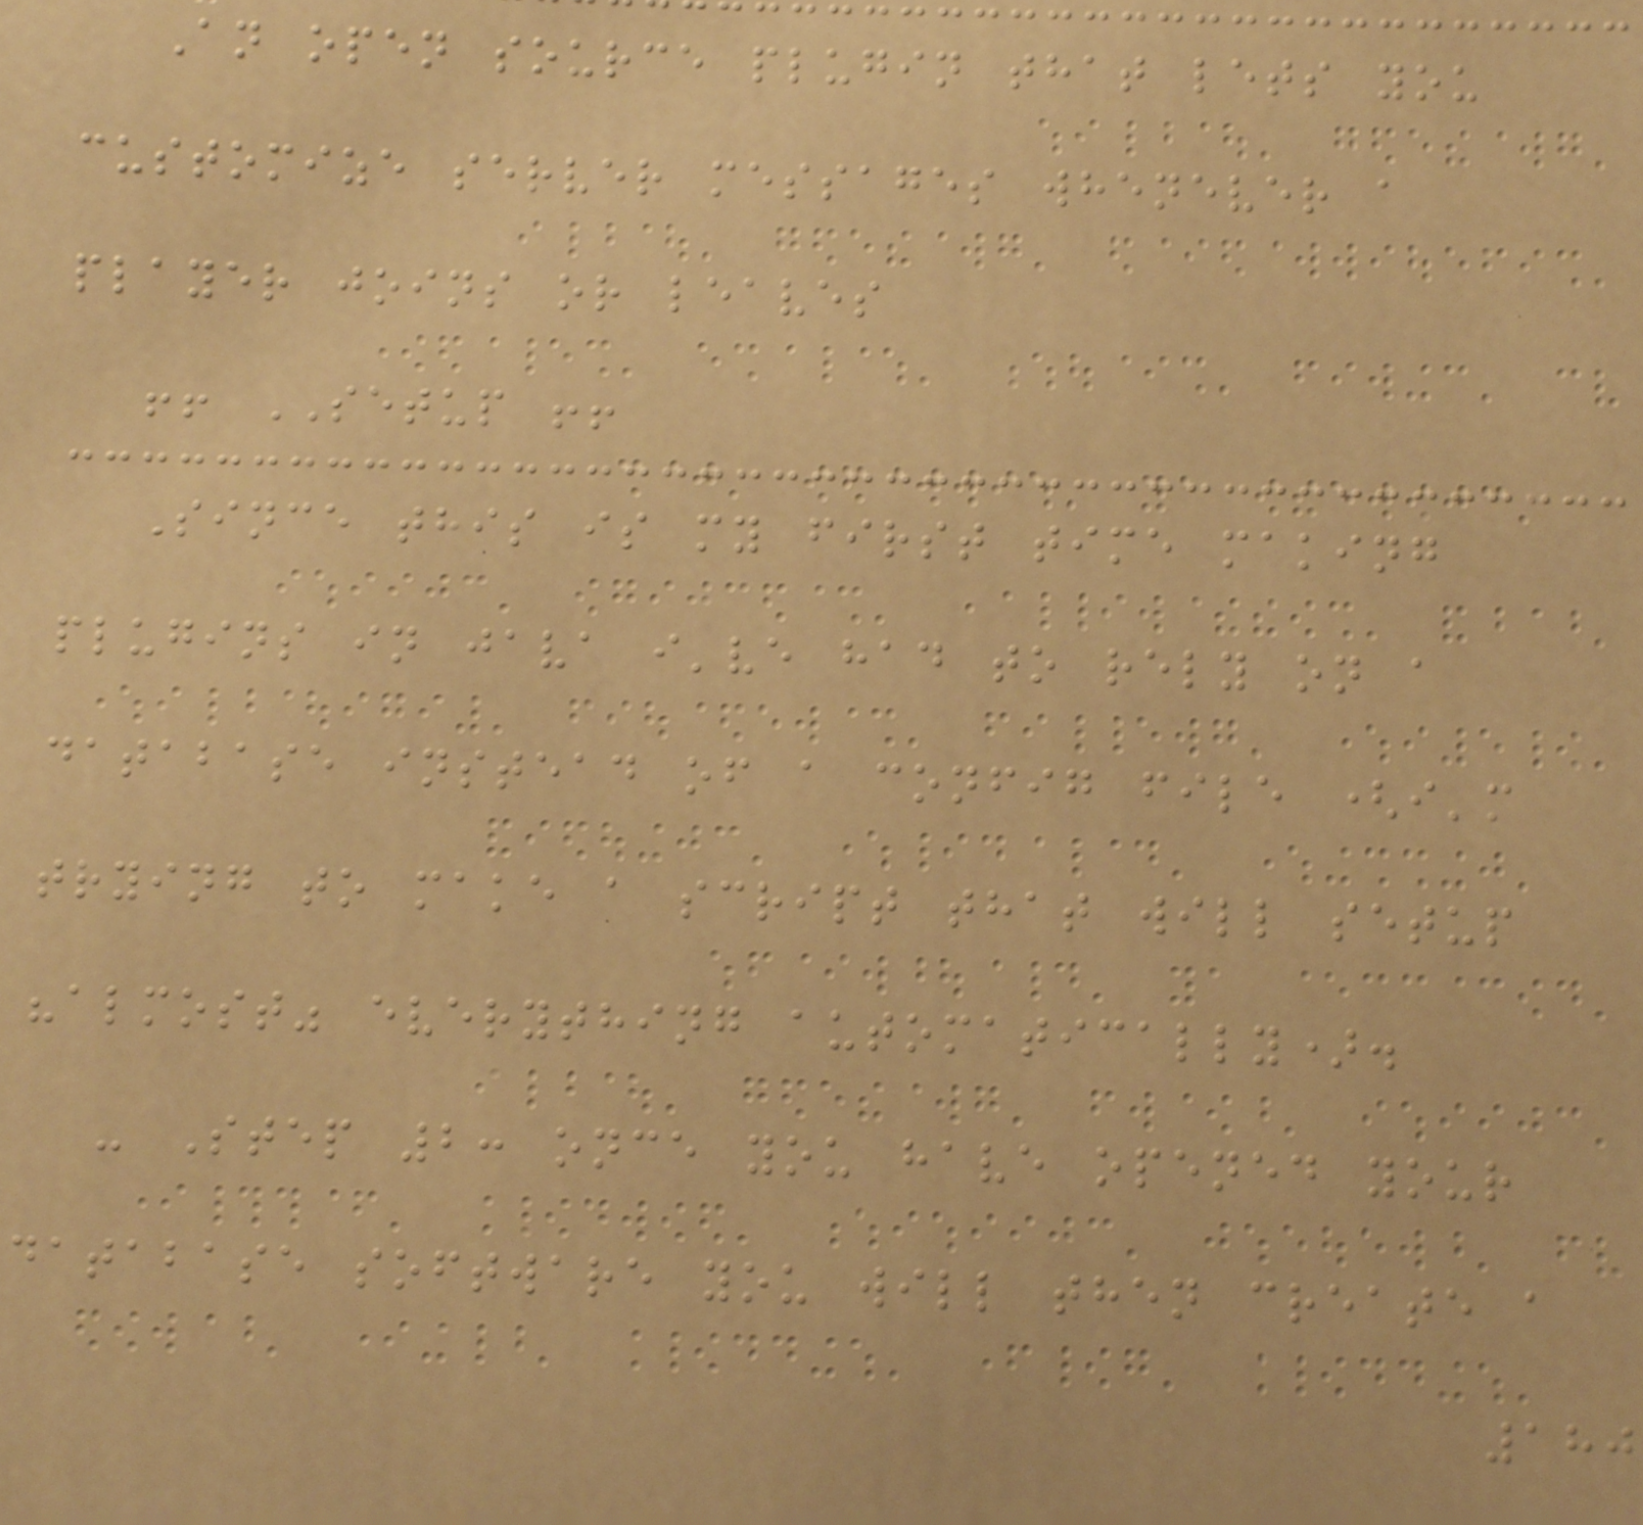An open source plugin that lets you
customize server messages whenever a
player joins or leaves
!! SETUP !!
Since this is my first time making
plugins in java i've had to rely on a
database instead of a config file (i'm
trying to make a script that will setup
"almost" everything automatically).
- Step 2: once you have opened your
database software you will then create a
180
